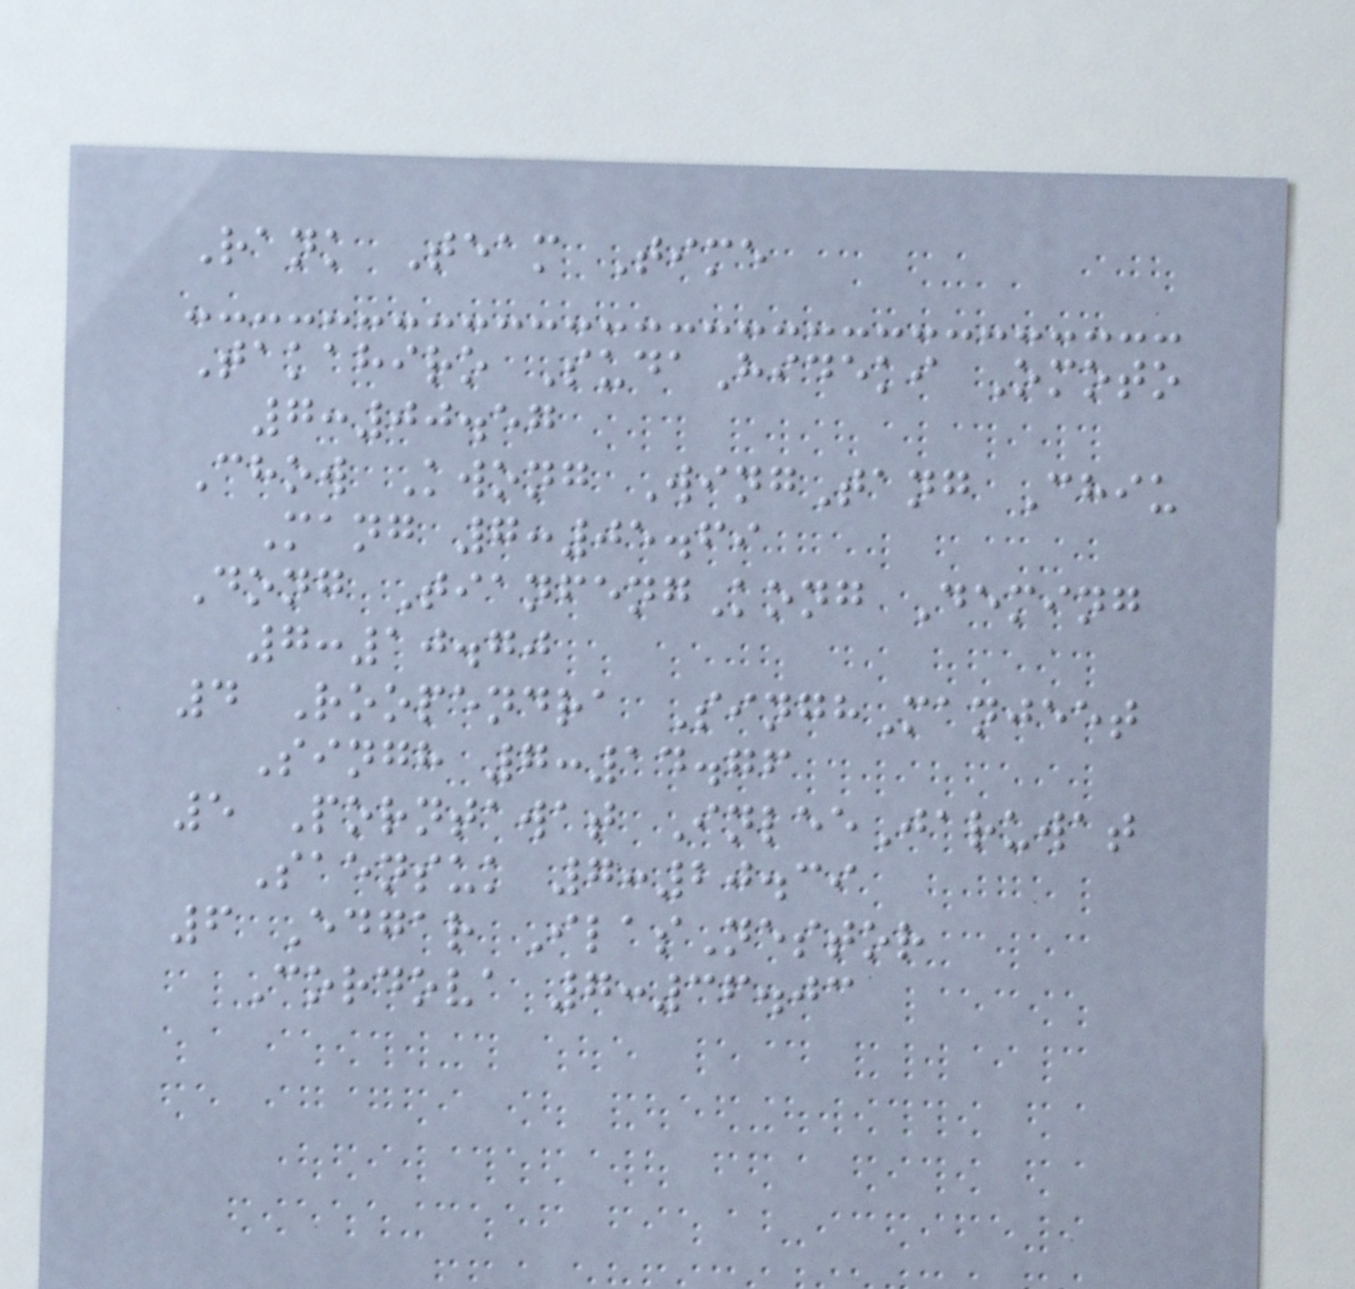Rank Team Time
Takahiro SudaHideki Omoto
7:00.57
Chow Kwong WingTang Chiu
Mang 7:05.69
Dong TianfengKong Deming
7:10.70
4 Roopendra SinghManjeet
Singh 7:14.76
5 Porntawat InleeJaruwat
Saensuk 7:20.39
6 Edgar IlasNestor
Cordova 7:36.03
